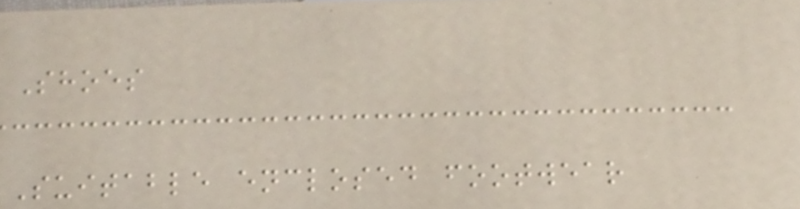Shoes
Suitable enclosed footwear
